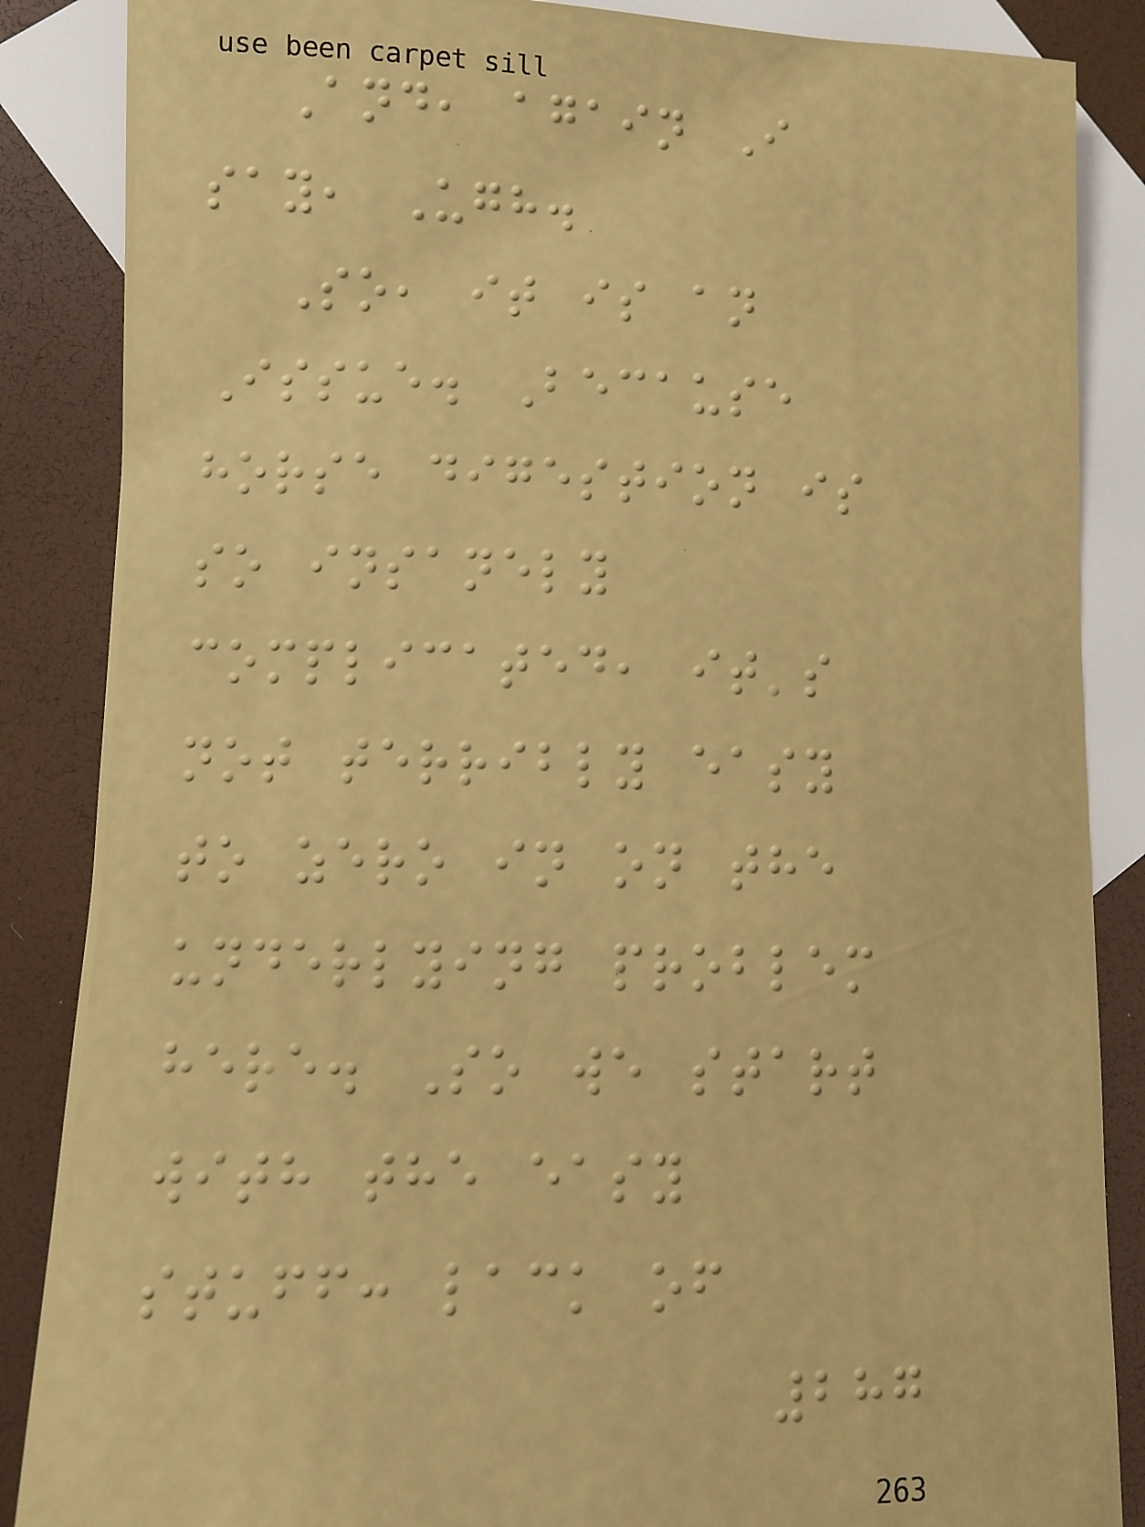And, again I
say, Ugh.
So, it is an
Issue. Because
horse digestion is
so insanely
complicated, it's
not terribly easy
to zero in on the
underlying problem
here. So we start
with the easy
stuff: lack of
287
